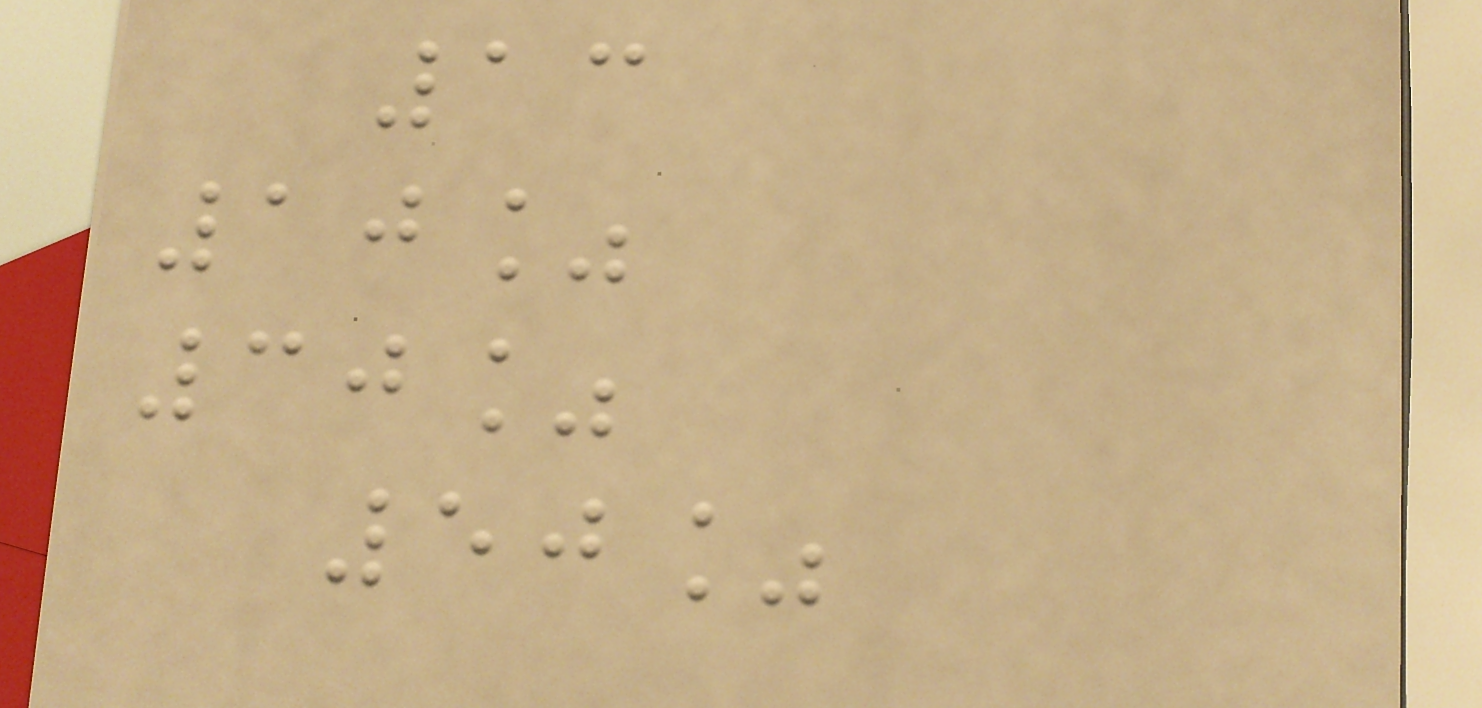13
10%
30%
50%
